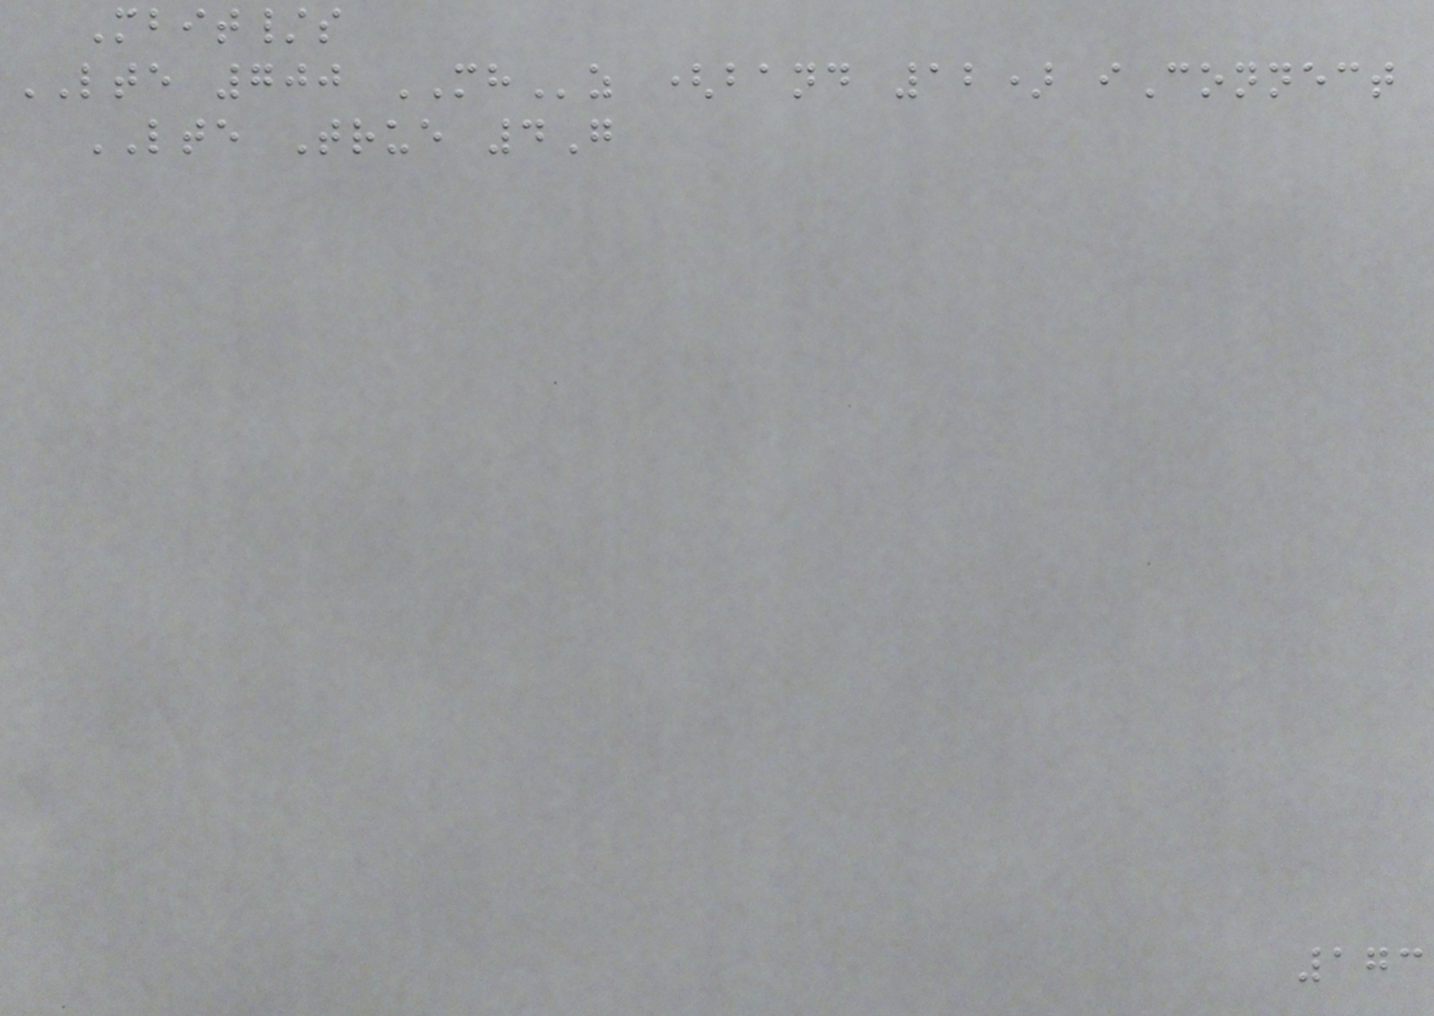Mbit/s
LTE 700 MHz (band 12) iConnect
LTE True 4G
173
